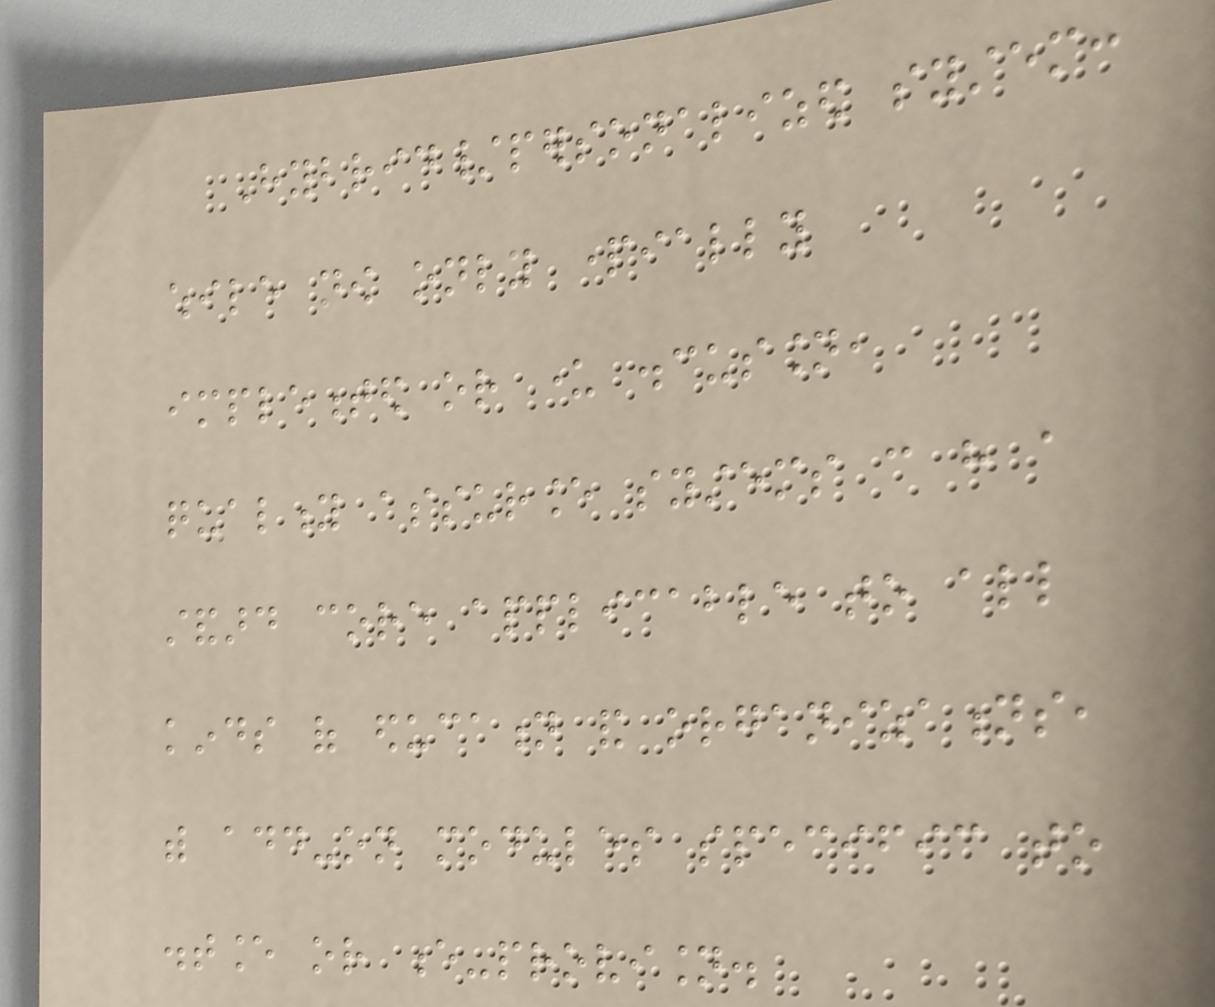Hybrid/personalized system:
while now only partially
implemented or under discussion,
quality assurance systems can have a
standard core applicable to all
kinds of education and organizations,
with add-on modules specific to
distance or e-provision.
